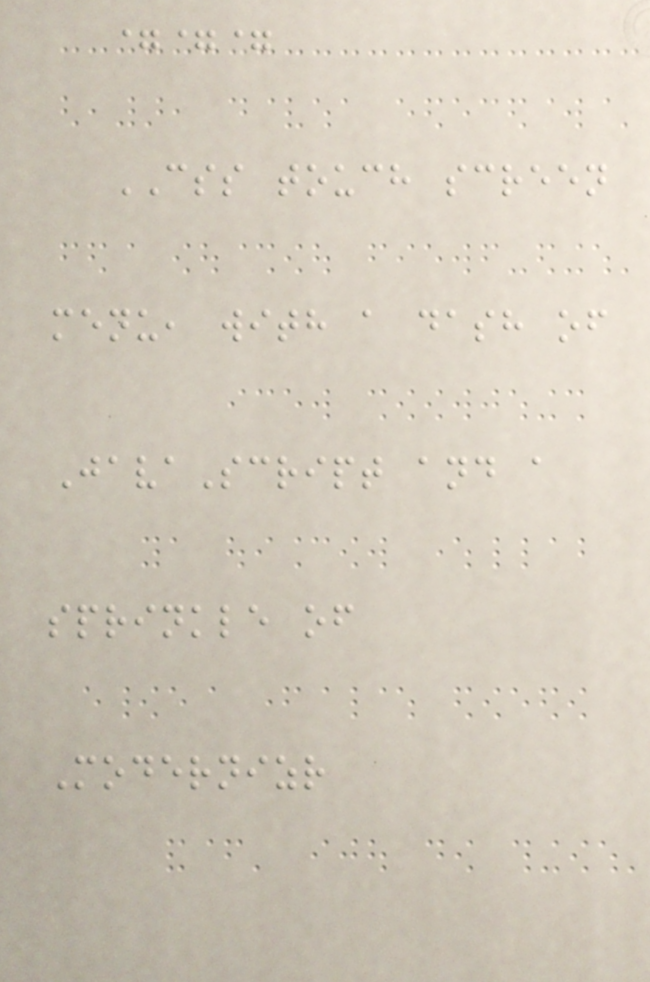===
CSS touch screen
menu, with a dash of
JavaScript and a
sprinkle of
Modernizr
